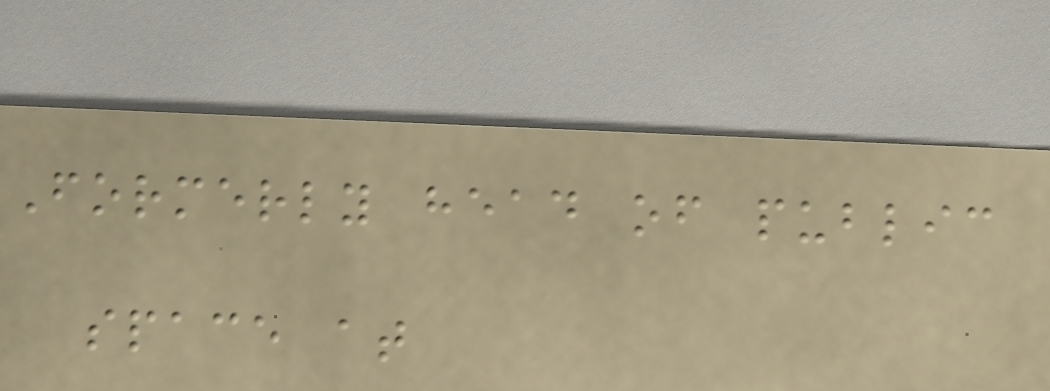Formerly head of public
space at
